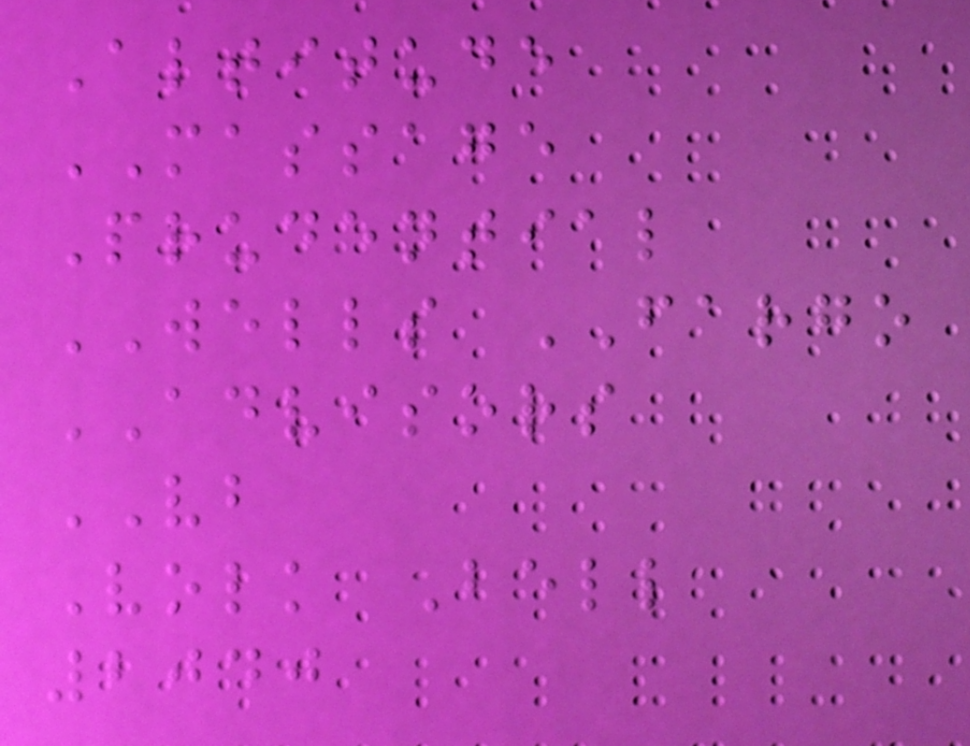Altitude
MASSAGE
Prudential
WELLS FARGO
ADVISORS
VB
Volk Bell
2040
